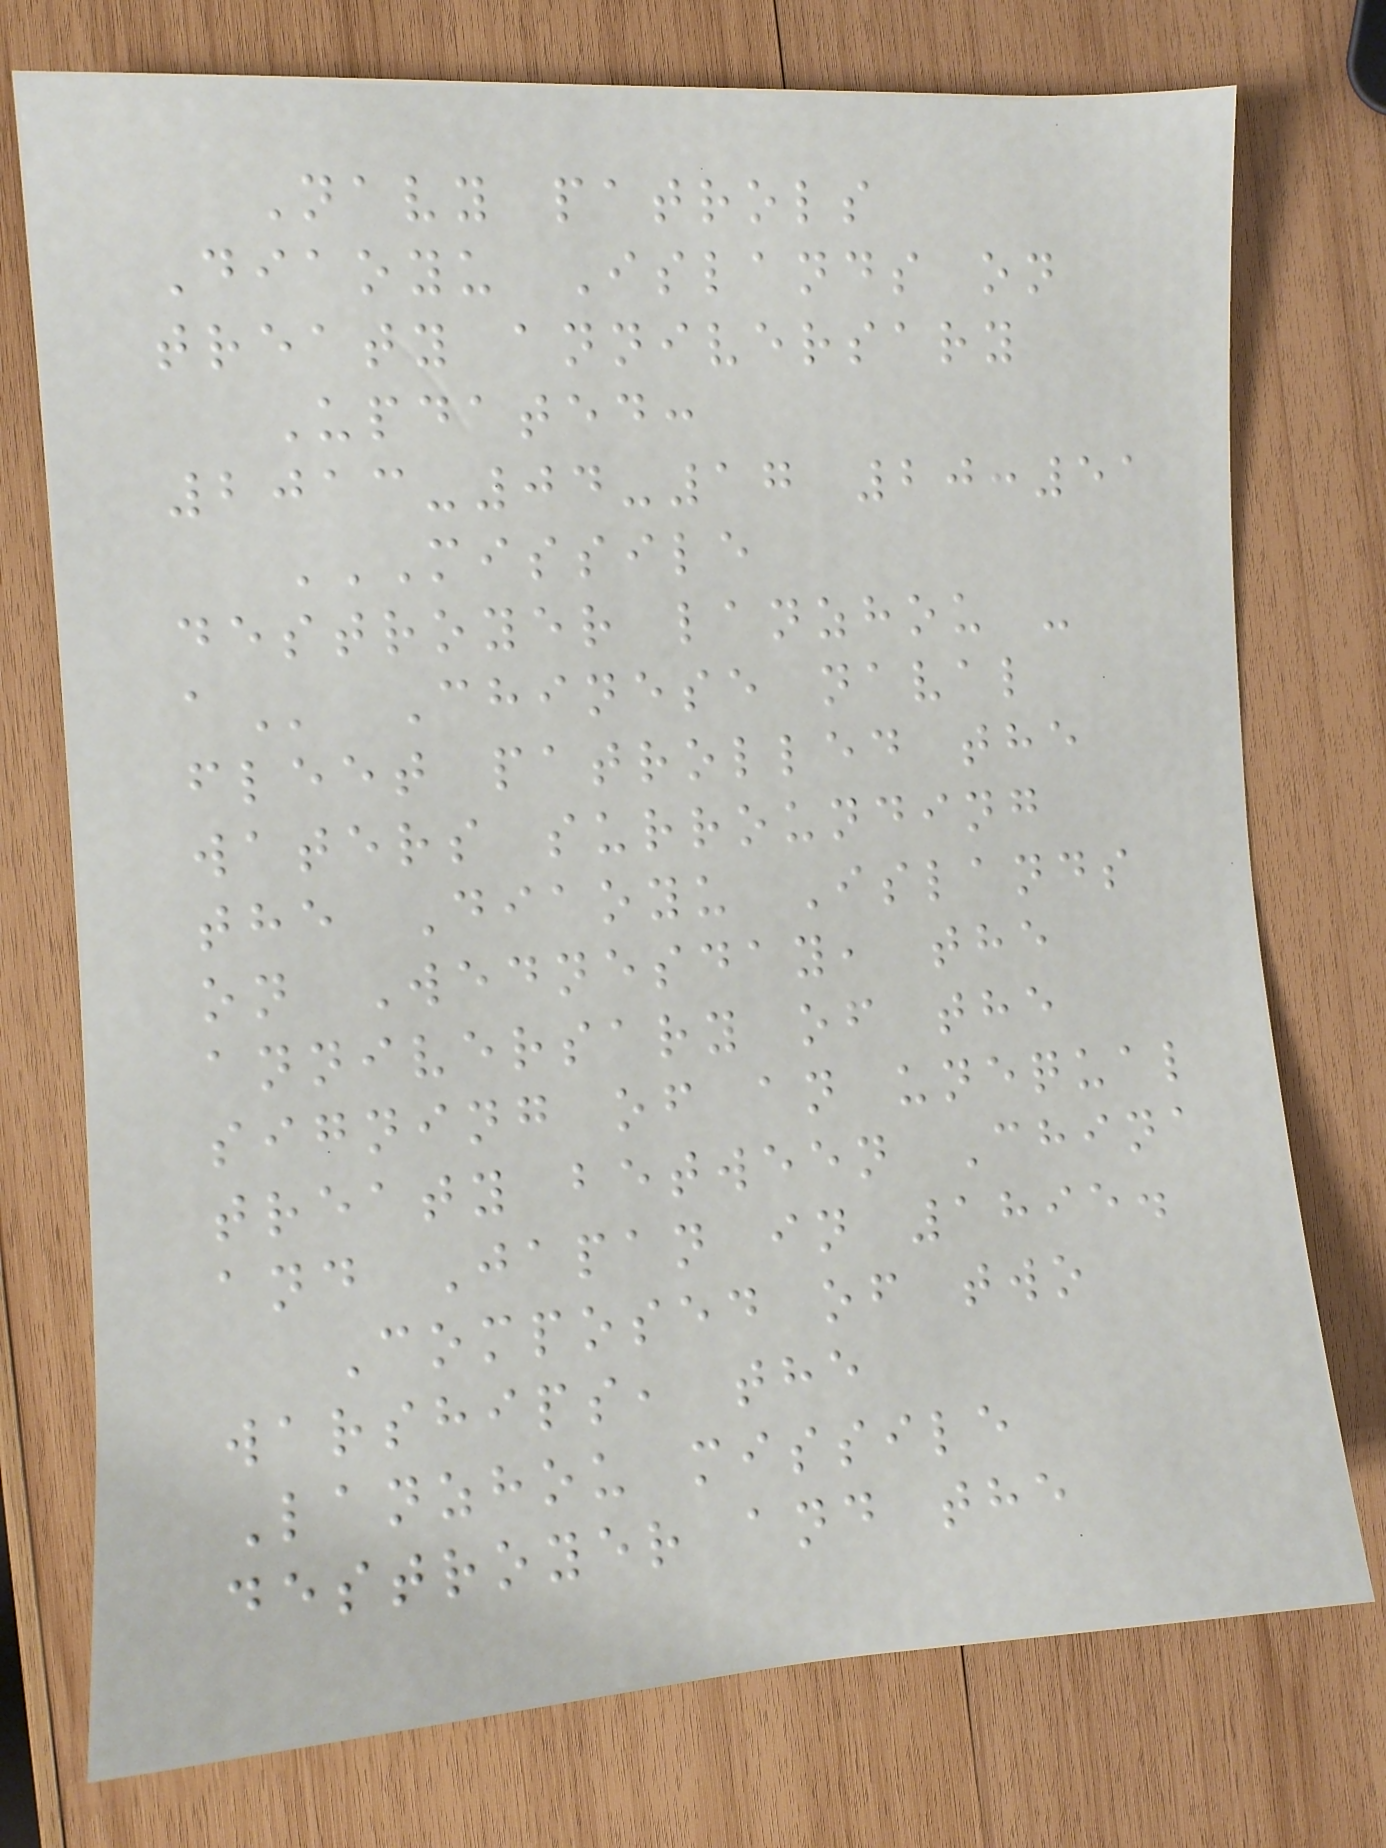Navy patrols
Diaoyu Islands on
treaty anniversary
Updated:
2013-04-17 20:51
MISSILE
DESTROYER LANZHOU -
A Chinese naval
fleet patrolled the
waters surrounding
the Diaoyu Islands
on Wednesday, the
anniversary of the
signing of an unequal
treaty between China
and Japan in 1895.
Composed of two
warships, the
Lanzhou missile
destroyer and the
